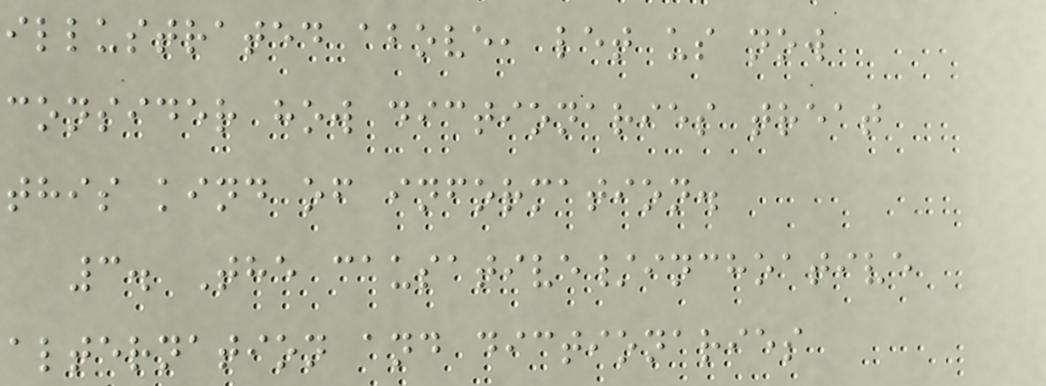illustrated above, let us now
consider how dictionaries treat
this kind of information.
3. The causative/inchoative
alternation and dictionaries
